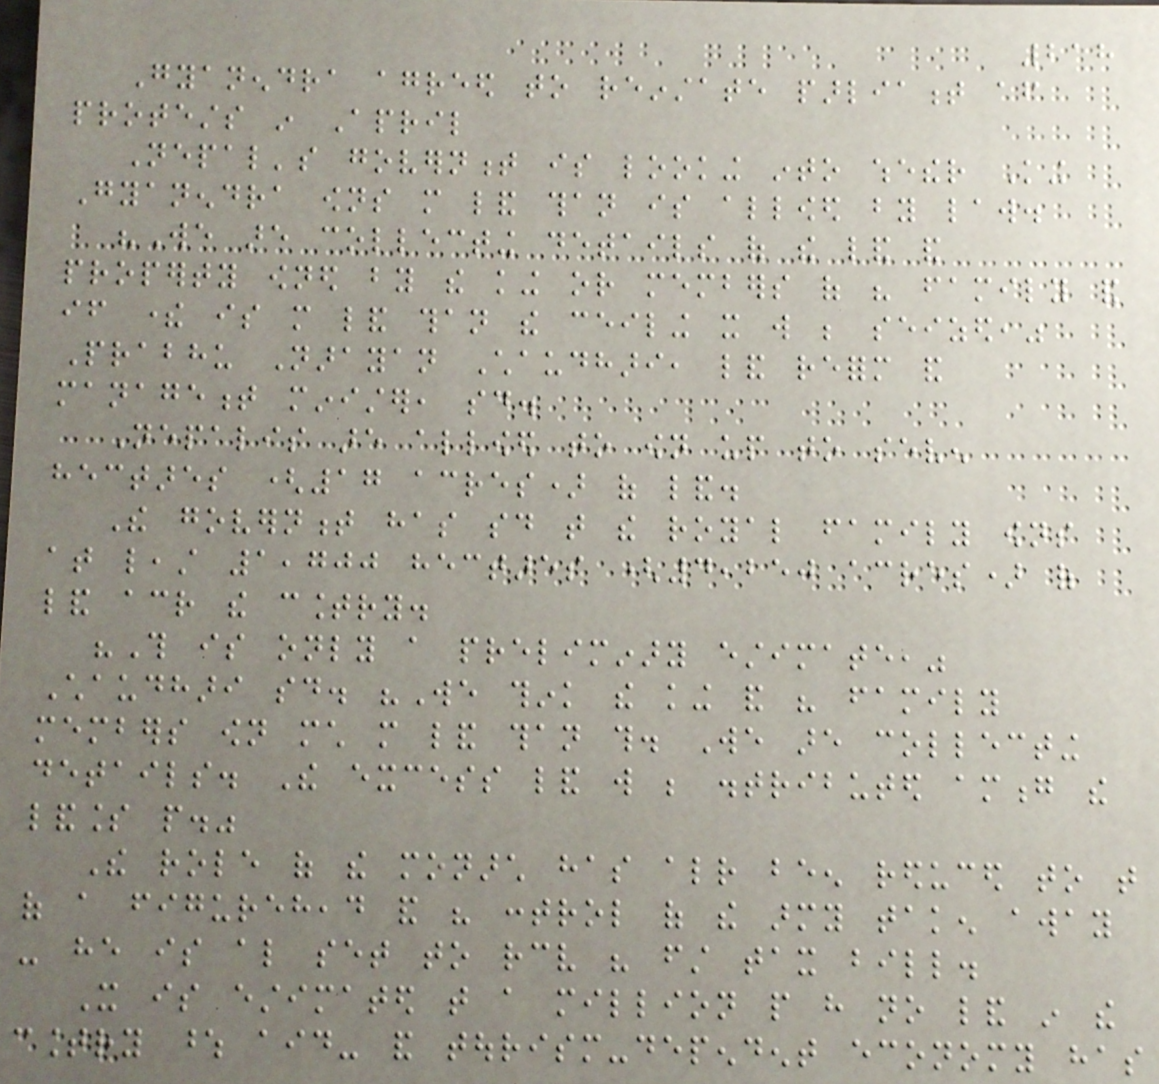218
Gyanendra agreed to reinstate parliament after
protests in April
Nepal's government is looking into whether King
Gyanendra owns more land than is allowed by law.
"We are collecting details of the land and
property owned by the king or members of his family and
if there is more land than the ceiling it will be seized,"
Prabhu Narayan Chaudhari, land reform and
management minister, said.
Nepalis are allowed to own up to seven
hectares (17 acres) of land.
The government has said that the royal family owns
at least 1,700 hectares (4,250 acres) of
land across the country.
"This is only a preliminary estimate,"
Chaudhari said. "We think the king and his family
members own much more land than this. We are collecting
details. The excess land will be distributed among the
landless people."
The role of the monarch has already been reduced to that
of a figurehead and his control of the army taken away
- he is also set to receive his first tax bill.
It is estimated that a million people have no land in the
country whose aid- and tourism-dependent economy has
